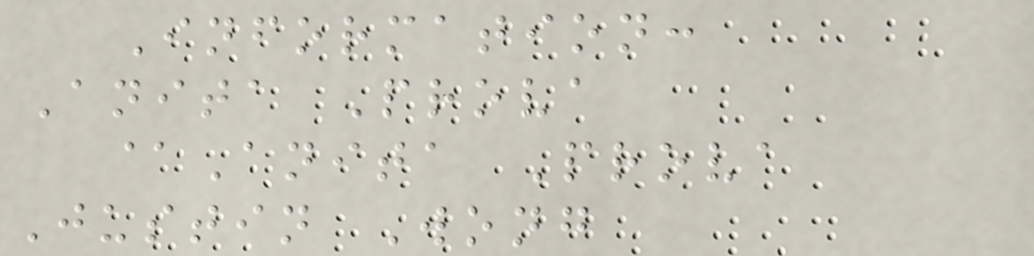Information:
Anita Prova
@Anita Prova
Justin Wong
